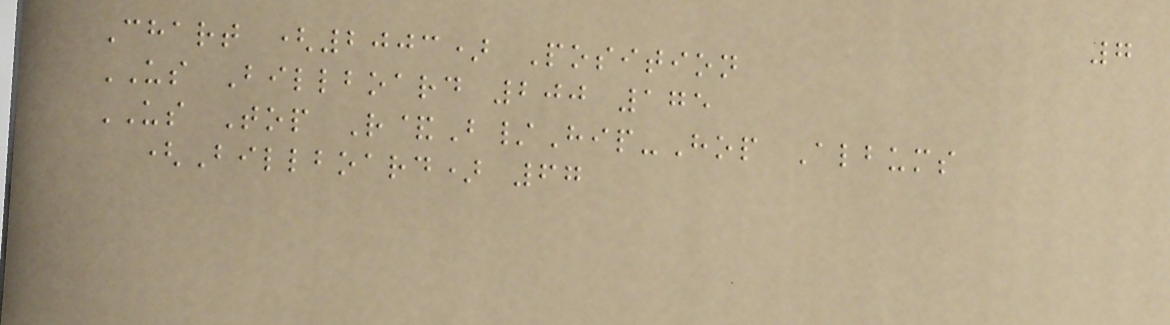7
Chart (2003) Position
US Billboard 200 175
US Top R&B/Hip-Hop Albums
(Billboard) 67
